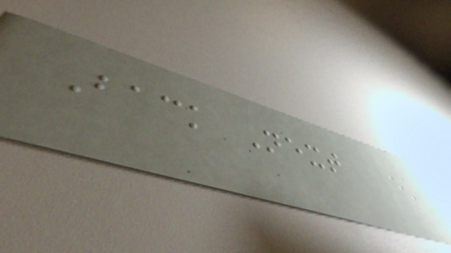Back Next
